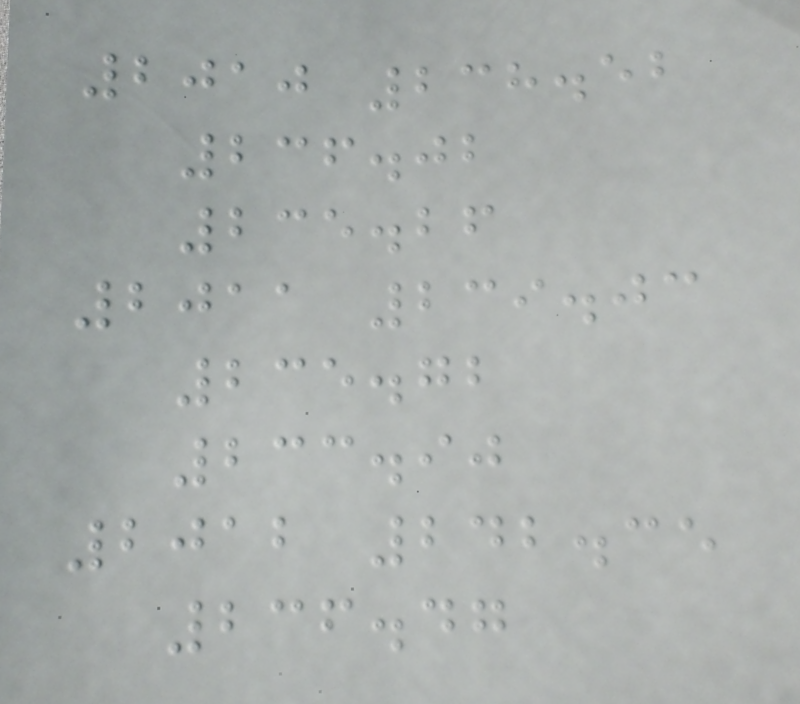2010 238.52
236.02
235.26
2011 239.03
235.72
233.90
2012 242.35
236.47
